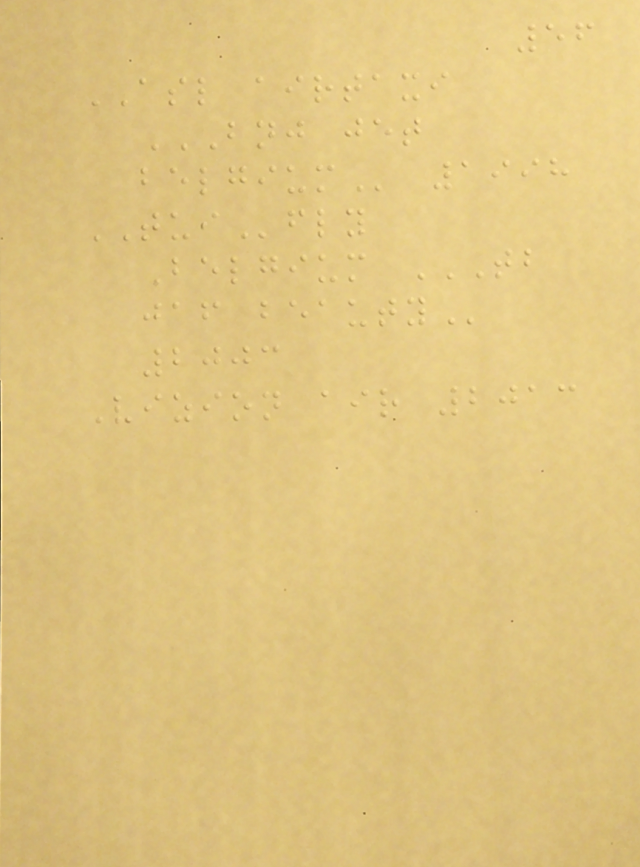56
ASL airtaxi
BNJ JET
BELGIUM 1998
TUIfly
Belgium TB
JAF BEAUTY
2003
Vizion air 2013
